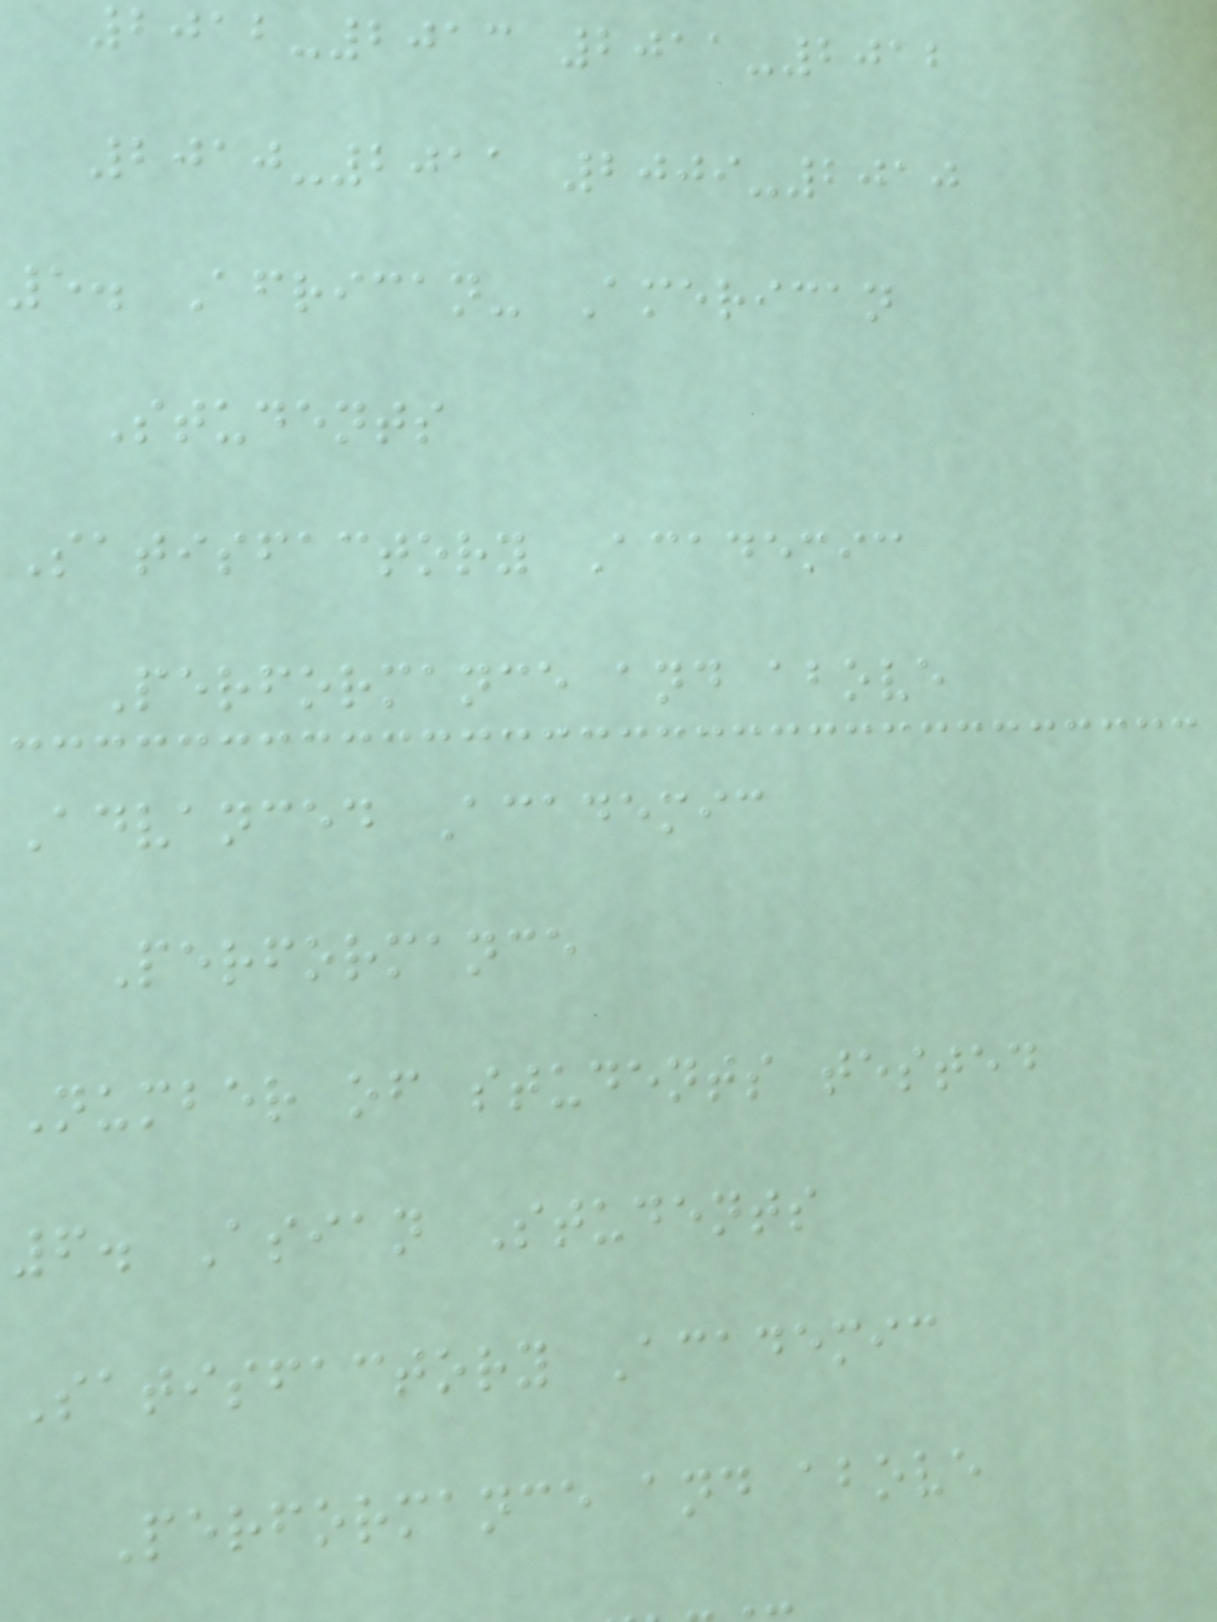2012-2013 2011-2012
2010-2011 2009-2010
5. African- American
Students
Satisfactory Academic
Performance and above
Advanced Academic
Performance
Number of students tested
6. Asian Students
Satisfactory Academic
Performance and above
